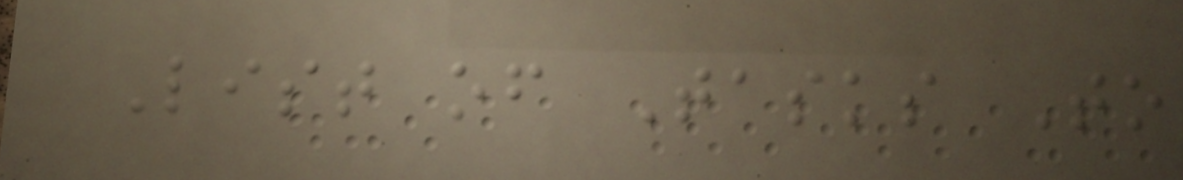List of Tasks To
